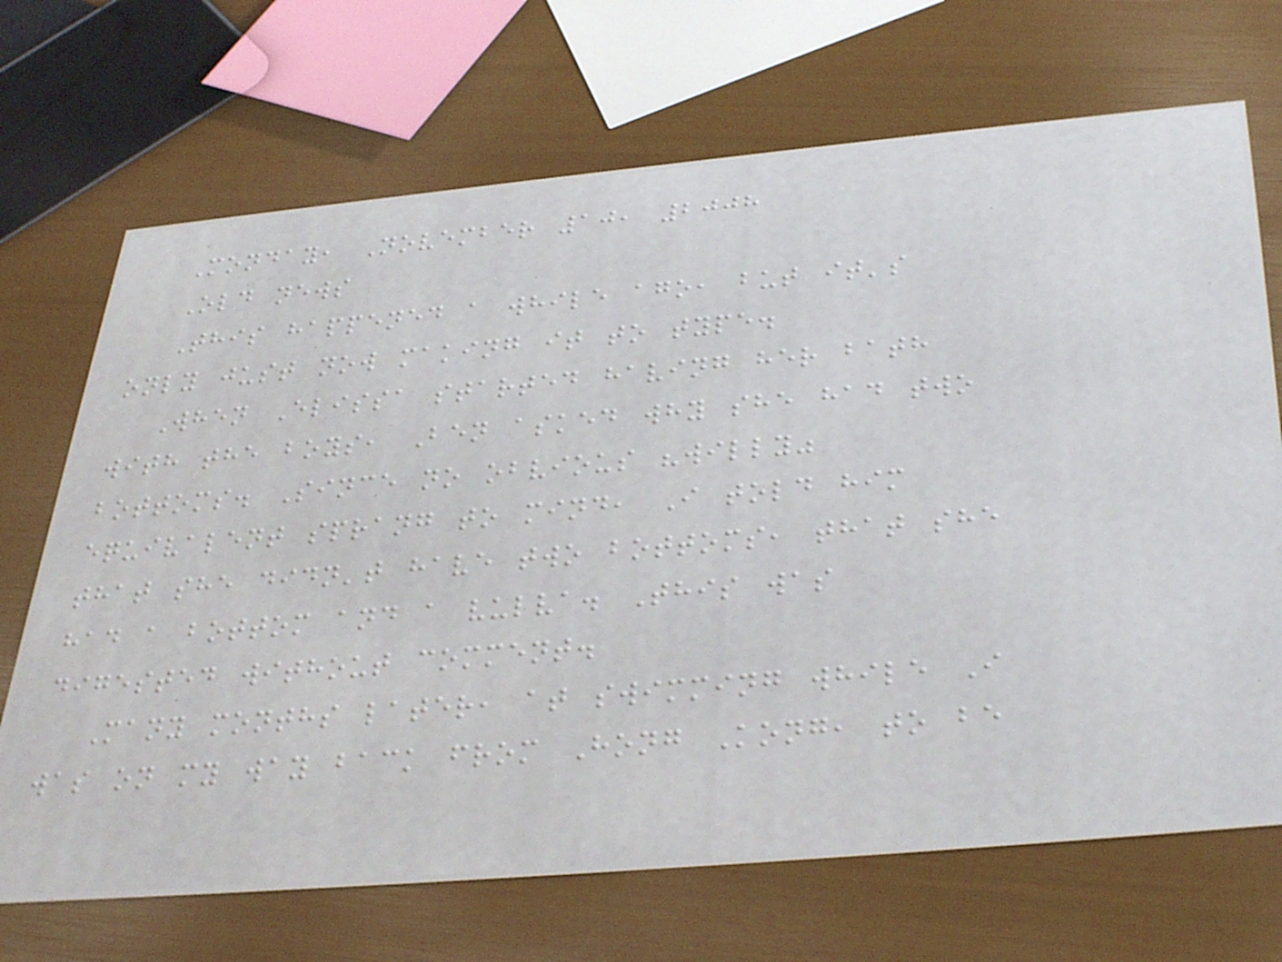Monday, November 10, 2008
Old news
This happened a while ago, but it's
only just now making it to type.
When Elissa started having her bath
with the boys, Ben asked why she had two
bottoms. Since no obvious "willy"
equivalent sprang to mind, I told him
that she didn't have two bottoms, that she
had a bottom and a vulva. This was
digested without comment.
Many months later, at swimming while I
was on my way back from Hong Kong, to be
